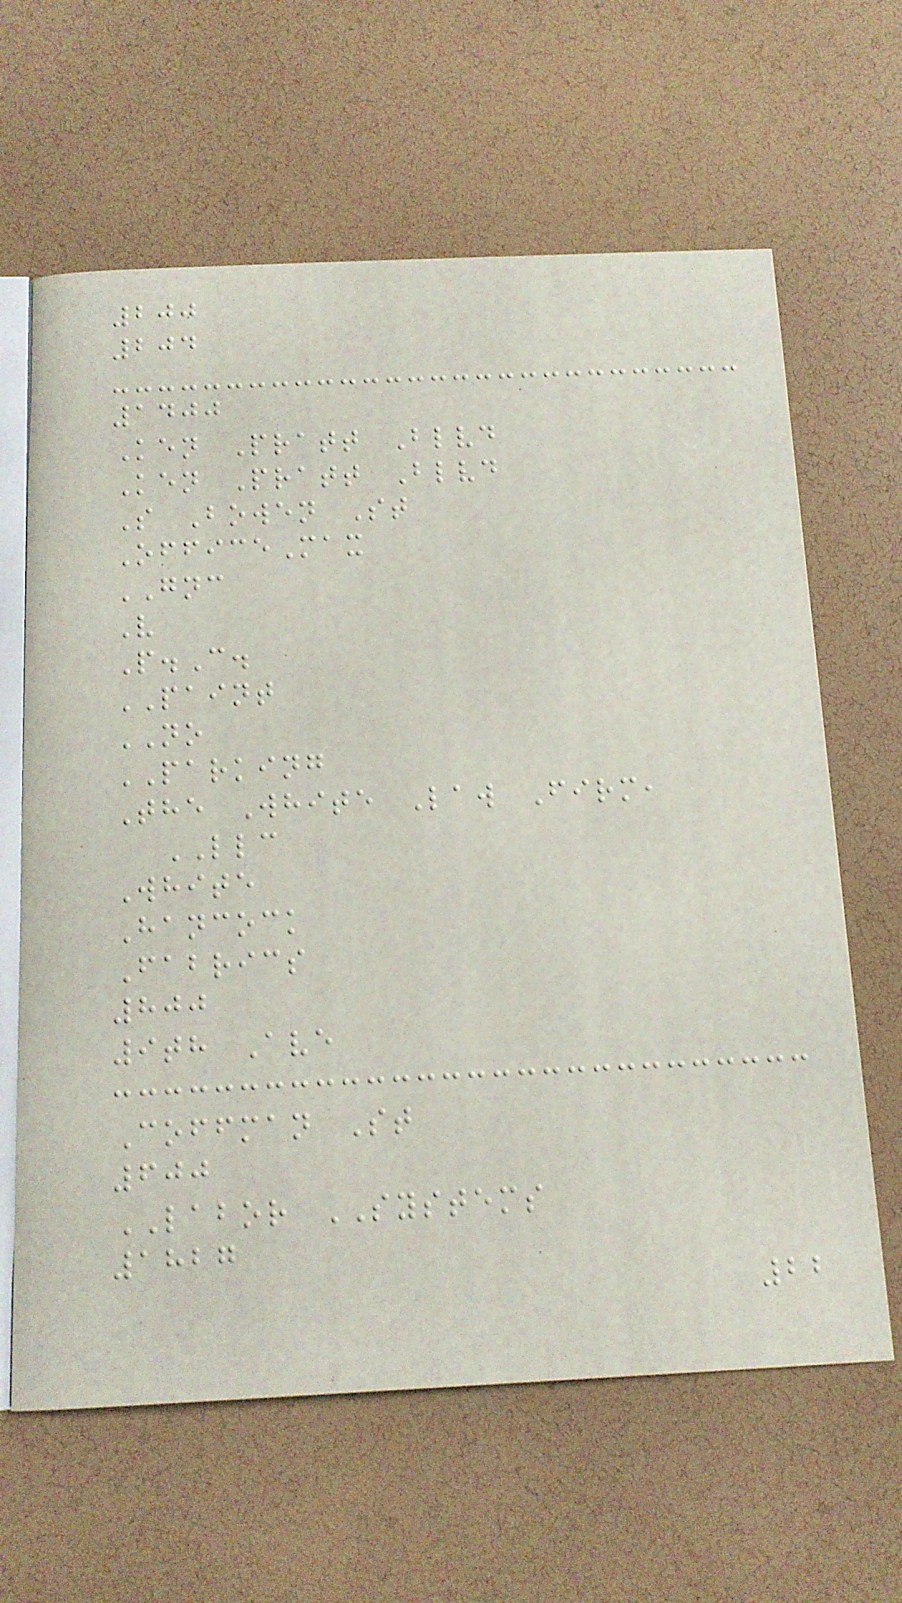200
204
1400
Ken Pratt Blvd
Ken Pratt Blvd
S Bowen St
OfficeMax
GNC
V
P.C.
PAINT
NO
PARKING
The White Law Firm,
LLC
White
Hancock
Fabrics
800
9th Ave
Coffman St
600
LABOR SYSTEMS
1827
22
